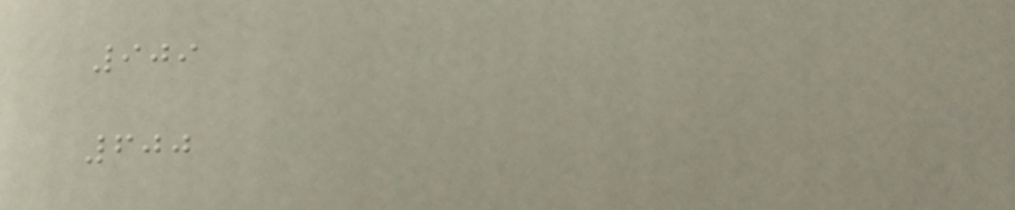909
600
